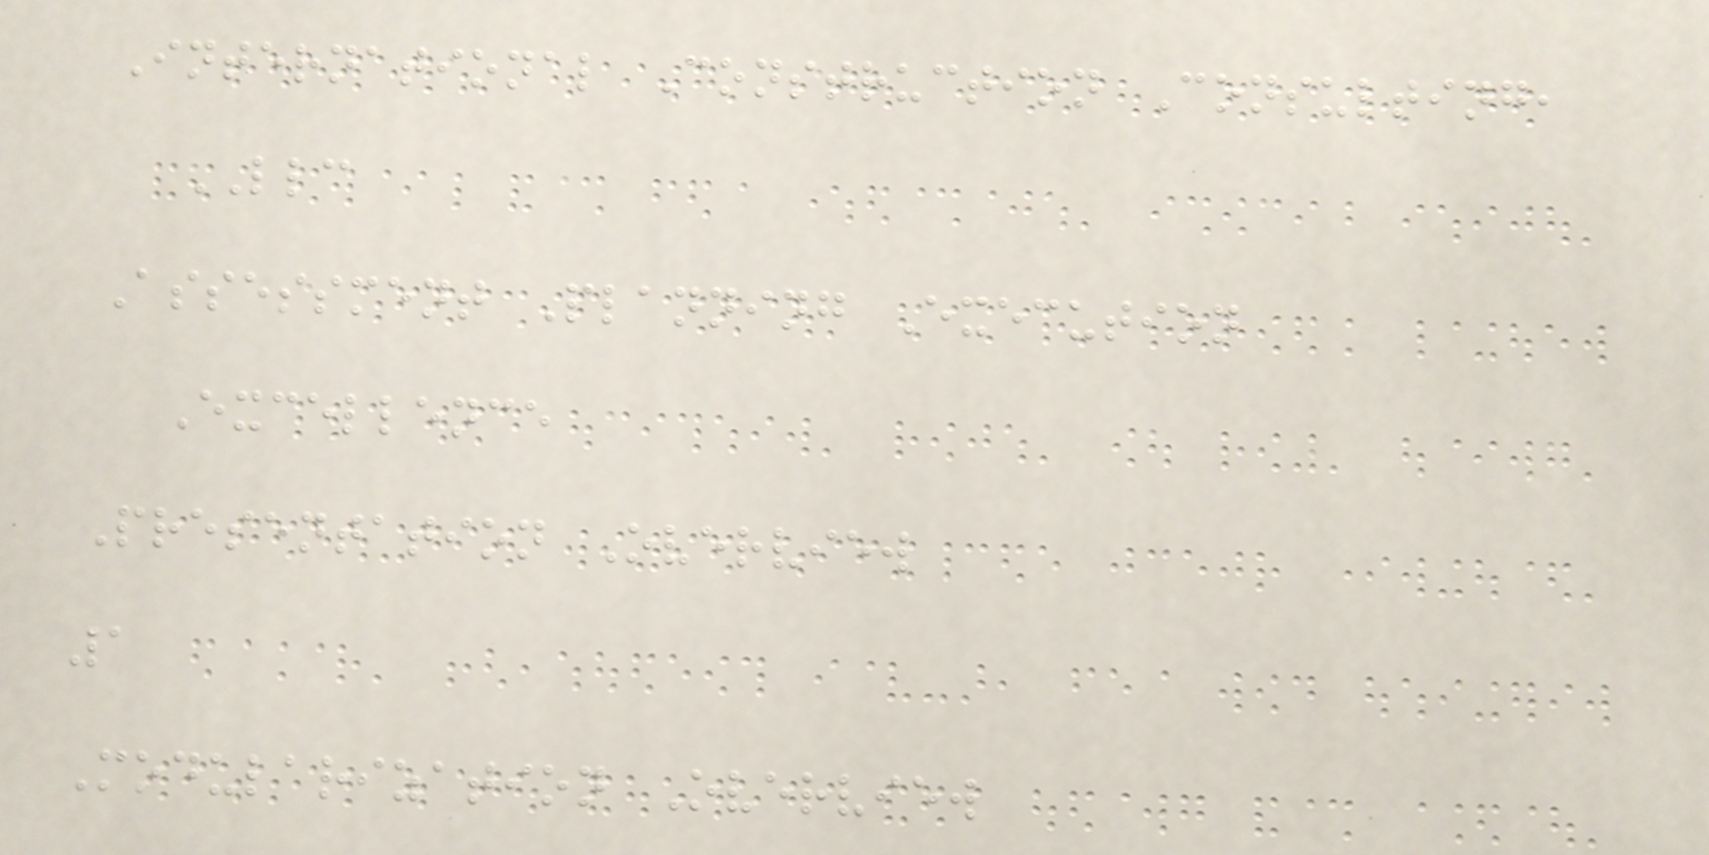International Construction Consulting,
LLC
Assessment Planning Execution
Excellence
Presentation Overview
1
Modularization Overview
